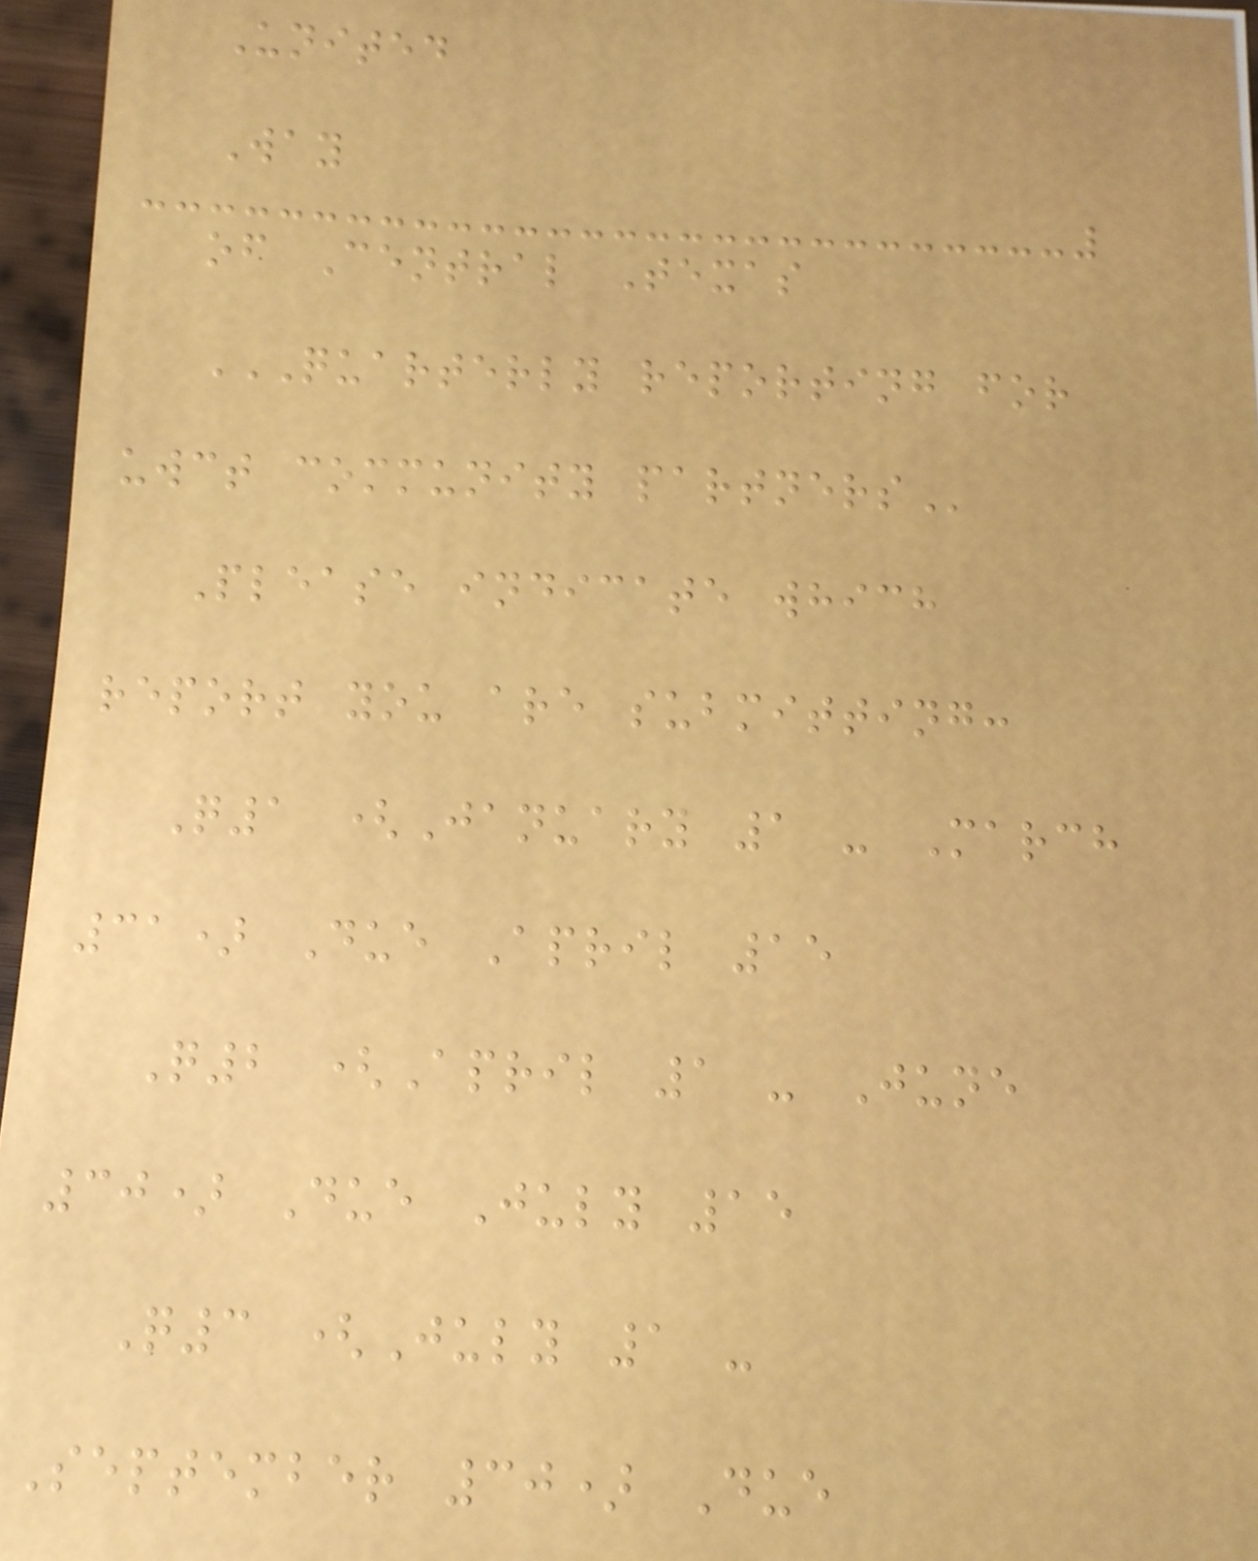United
Way
of Central Texas
QUARTERLY REPORTING FOR
UWCT COMMUNITY PARTNERS
Please indicate which
report you are submitting:
Q1 (January 1 - March
31) Due April 15
Q2 (April 1 - June
30) Due July 15
Q3 (July 1 -
September 30) Due
